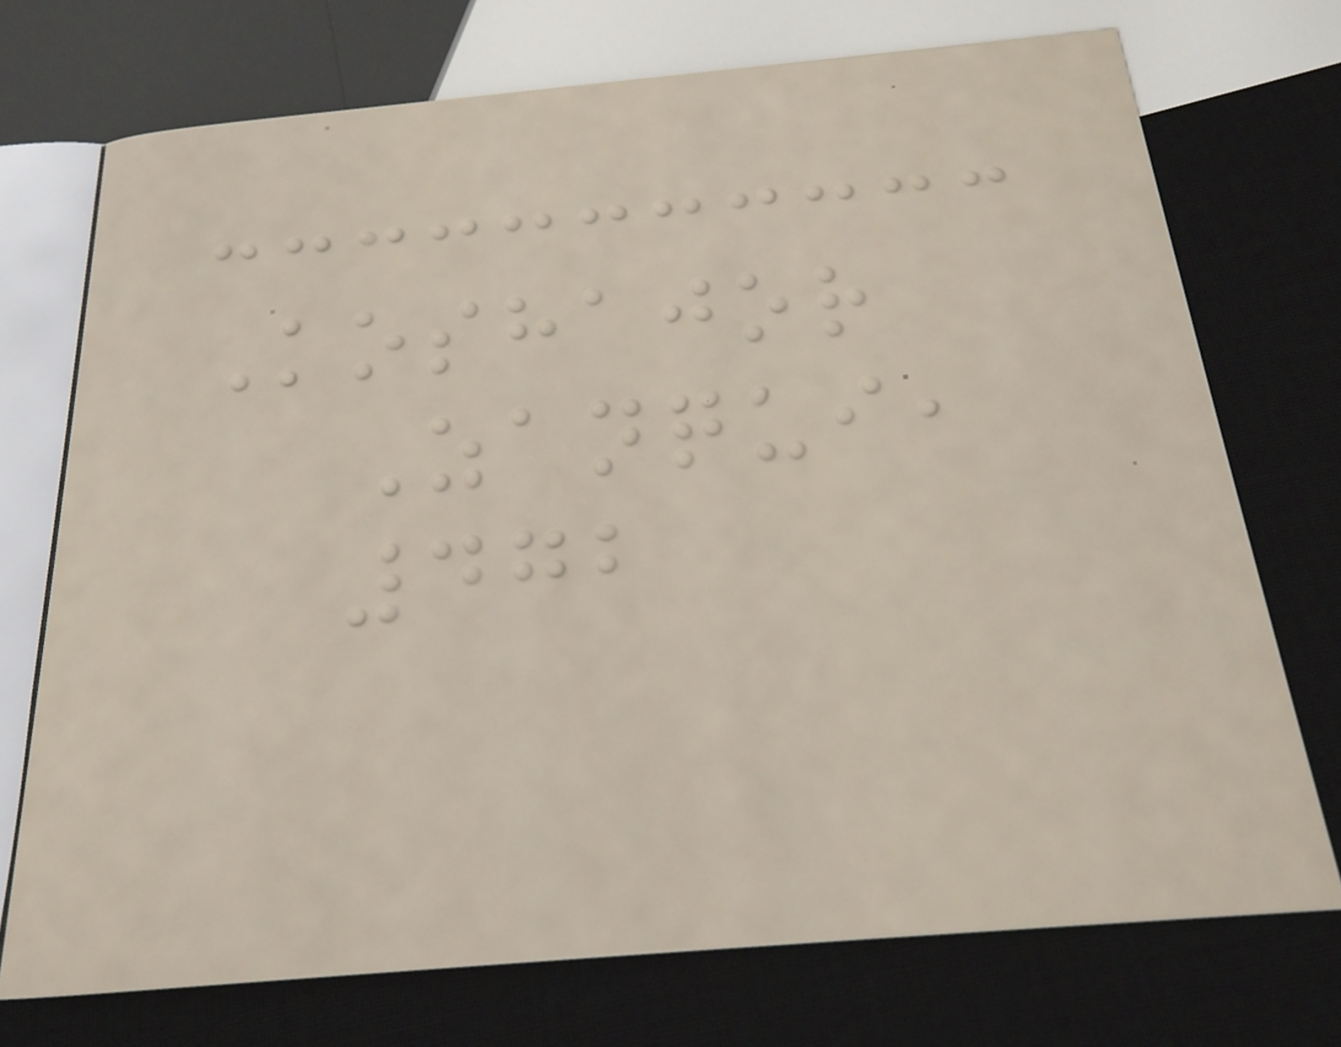Koshajor
Zanqui,
472
